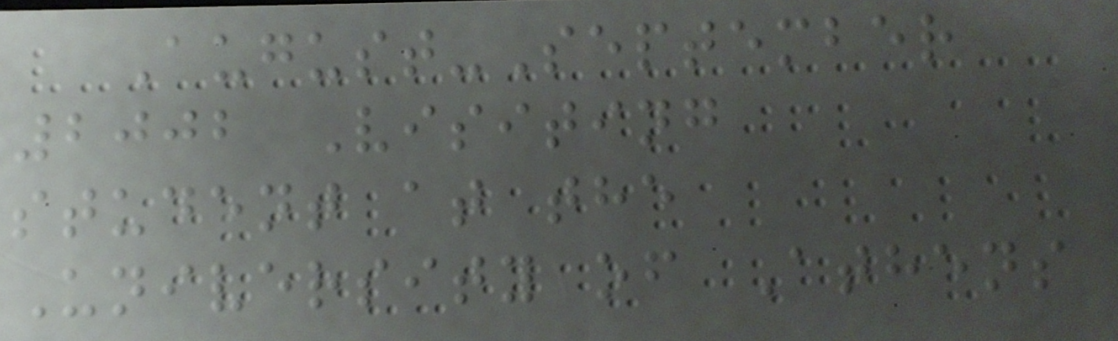August-September
2002 Visiting
student at the
University of Athens
